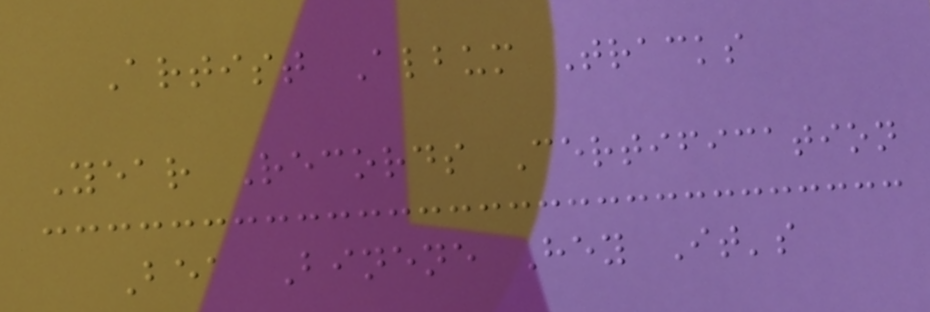Artist Album Tracks
Year Records Certification
Bea Binene Hey It's
